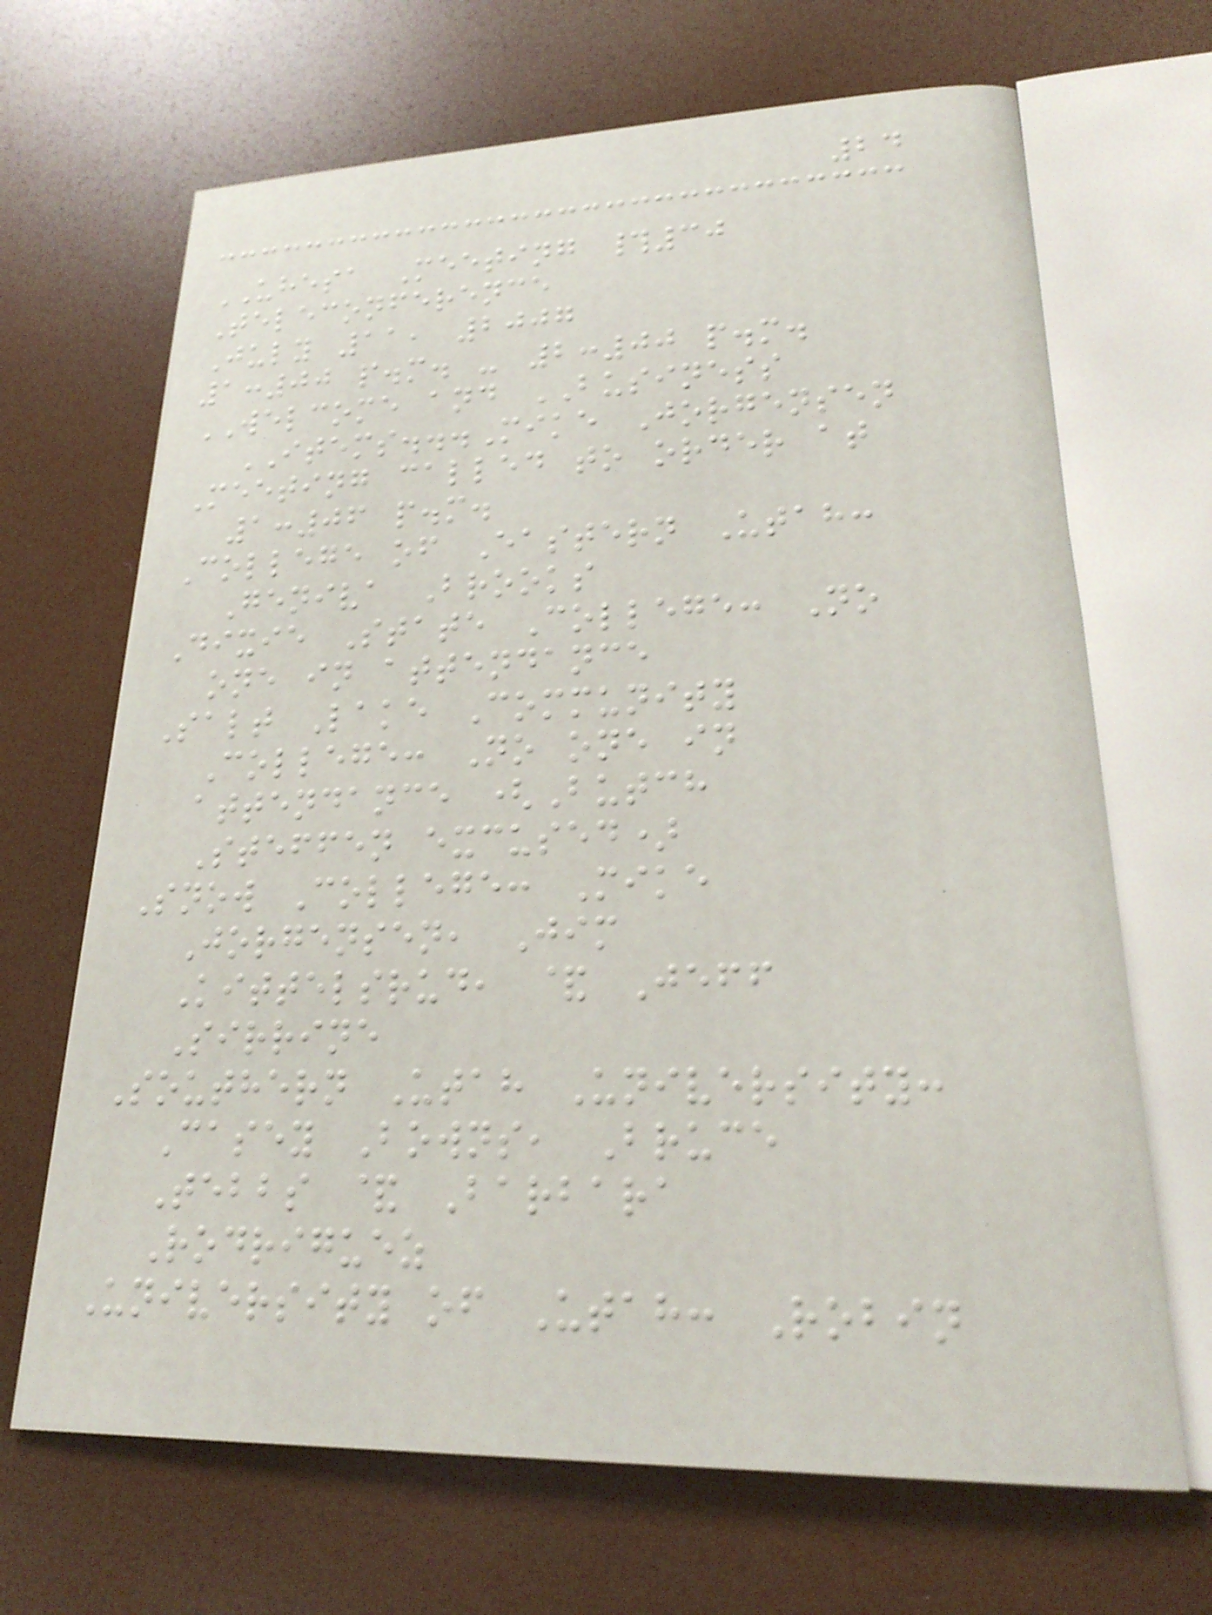24
UHESA Meeting #30
Teleconference
July 11, 2007
1:00 p.m. - 2:00 p.m.
WELCOME and BUSINESS
ITEMS...Mike Jorgensen
Meeting called to order at
1:06 p.m.
College of Eastern Utah:
Geniva Brooks
Dixie State College: No
one in attendance
Salt Lake Community
College: No one in
attendance (Butch
Steffen excused)
Snow College: Mike
Jorgensen, Jim
Kittelsrud, & Jeff
Sirrine
Southern Utah University:
Casey Bowns, Bruce
Tebbs & Barbara
Rodriguez
University of Utah: Robin
